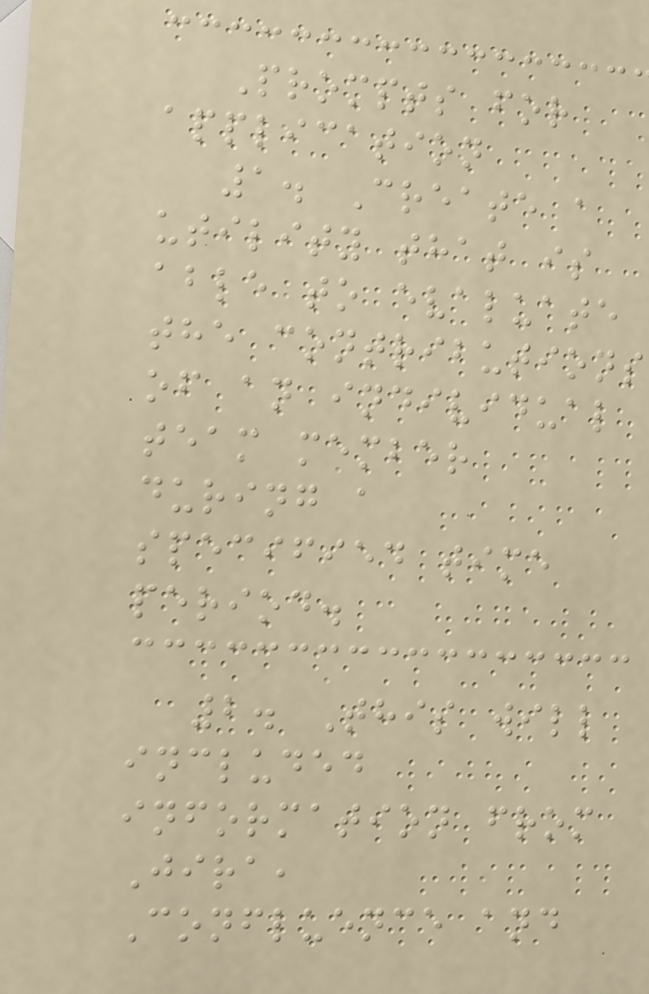Prompts for
application
1. Create a
utility that is
able to evaluate
the contributions
of an individual
team member
during a
specified time
period.
2. This will
included
information from
Jira,
Confluence and
